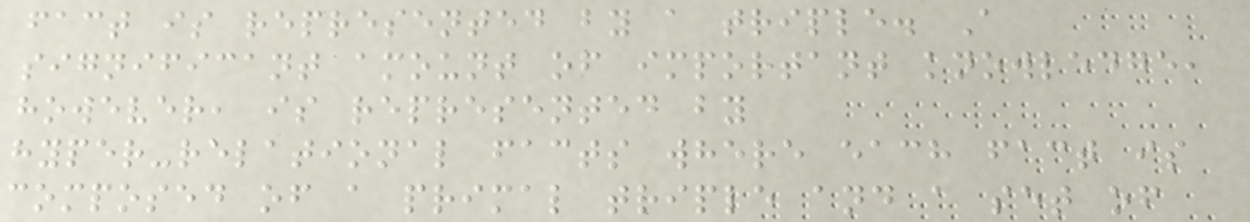fact is represented by a triple. A
significant amount of important knowledge,
however, is represented by
hyper-relational facts where each fact is
composed of a primal triple and a set of
